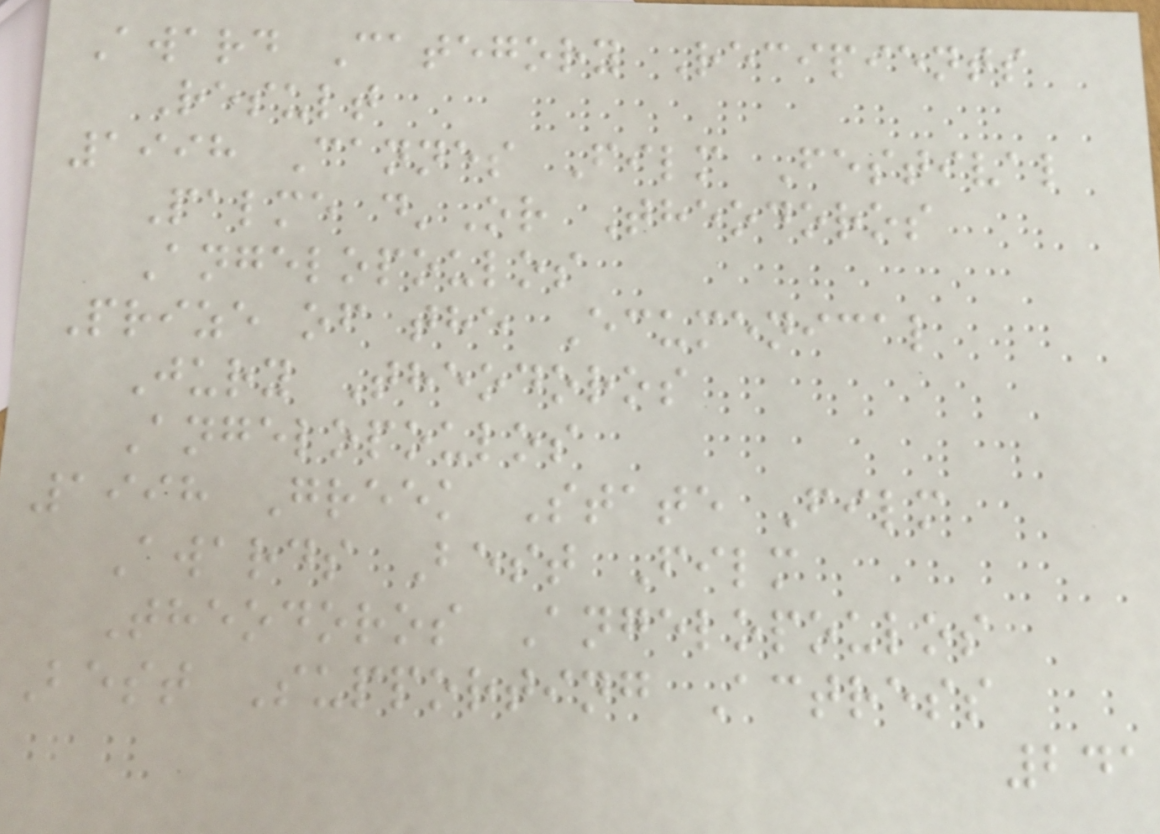Award Category Recipients
Result
1998 Cannes Film Festival
Palme d'Or Theodoros
Angelopoulos
Prize of the Ecumenical
Jury Theodoros
Angelopoulos
1998 Greek State Film
Awards Best Film
Theodoros Angelopoulos
Best Supporting Actress
241
